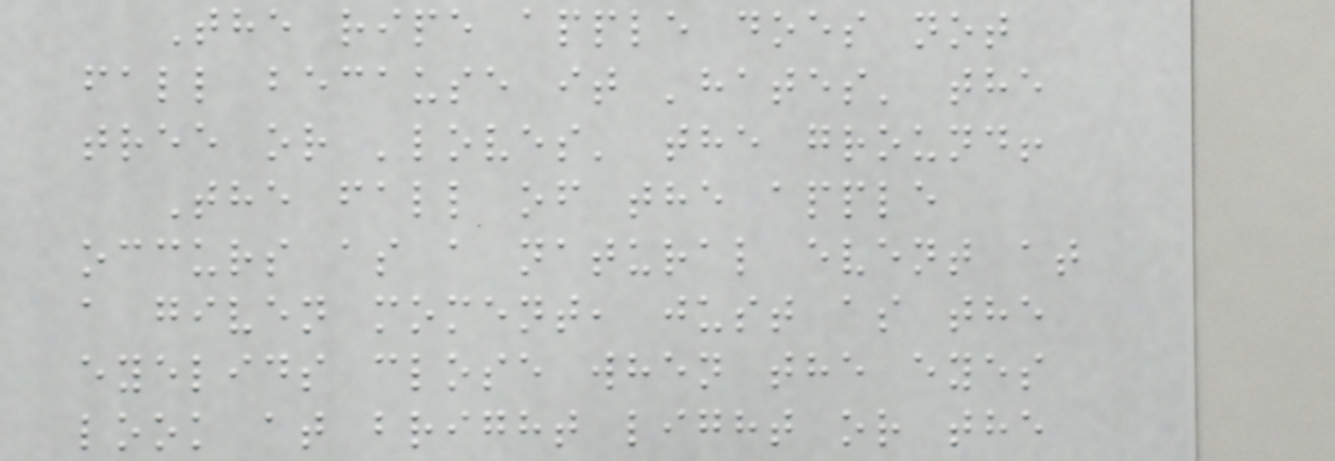The ripe apple does not
fall because it 'hates' the
tree or 'loves' the ground!
The fall of the apple
occurs as a natural event at
a given moment, just as the
eyelids close when the eyes
look at bright light or the
